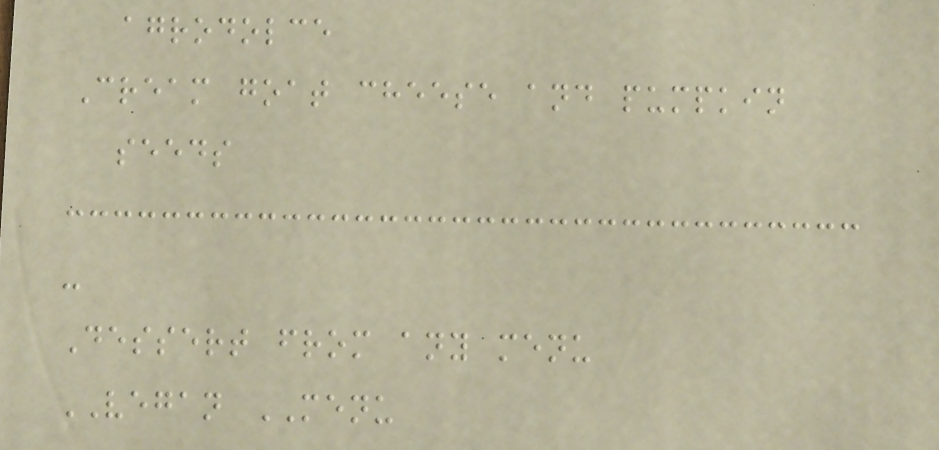agrodolce
Cream goat cheese and pumpkin
seeds
-
Dessert from any menu
VEGAN MENU
